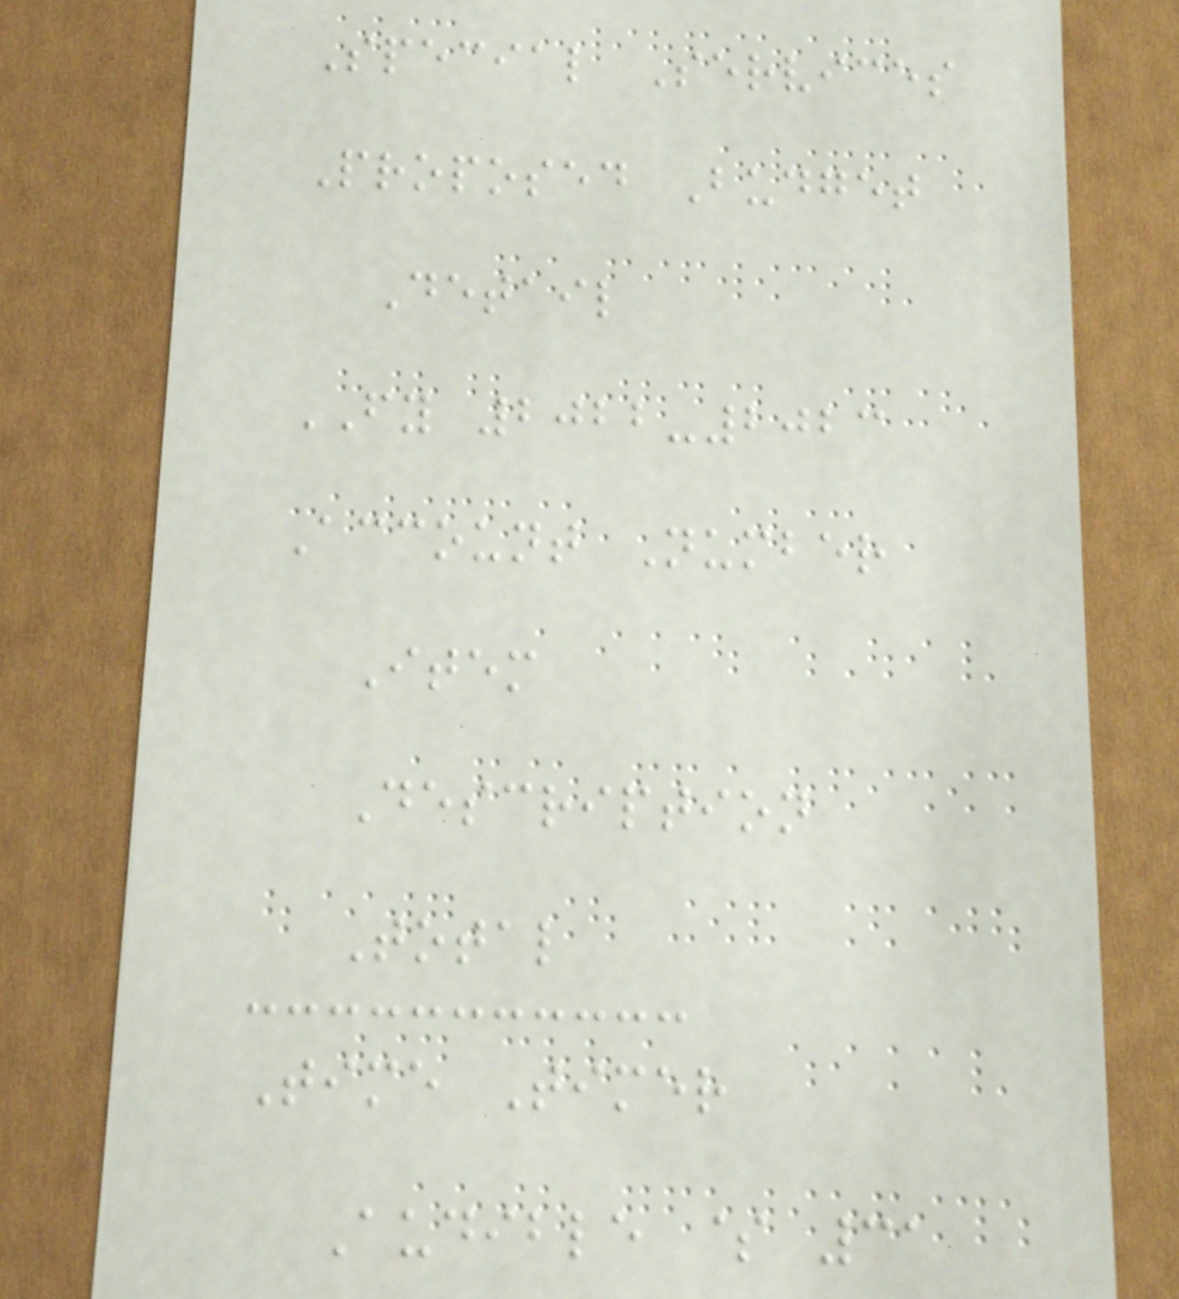Special Services
Proposed Budget
Detail
FY 2022-2023
Account Number
Item
Description
Total
Time Timer
Audible $ 31
